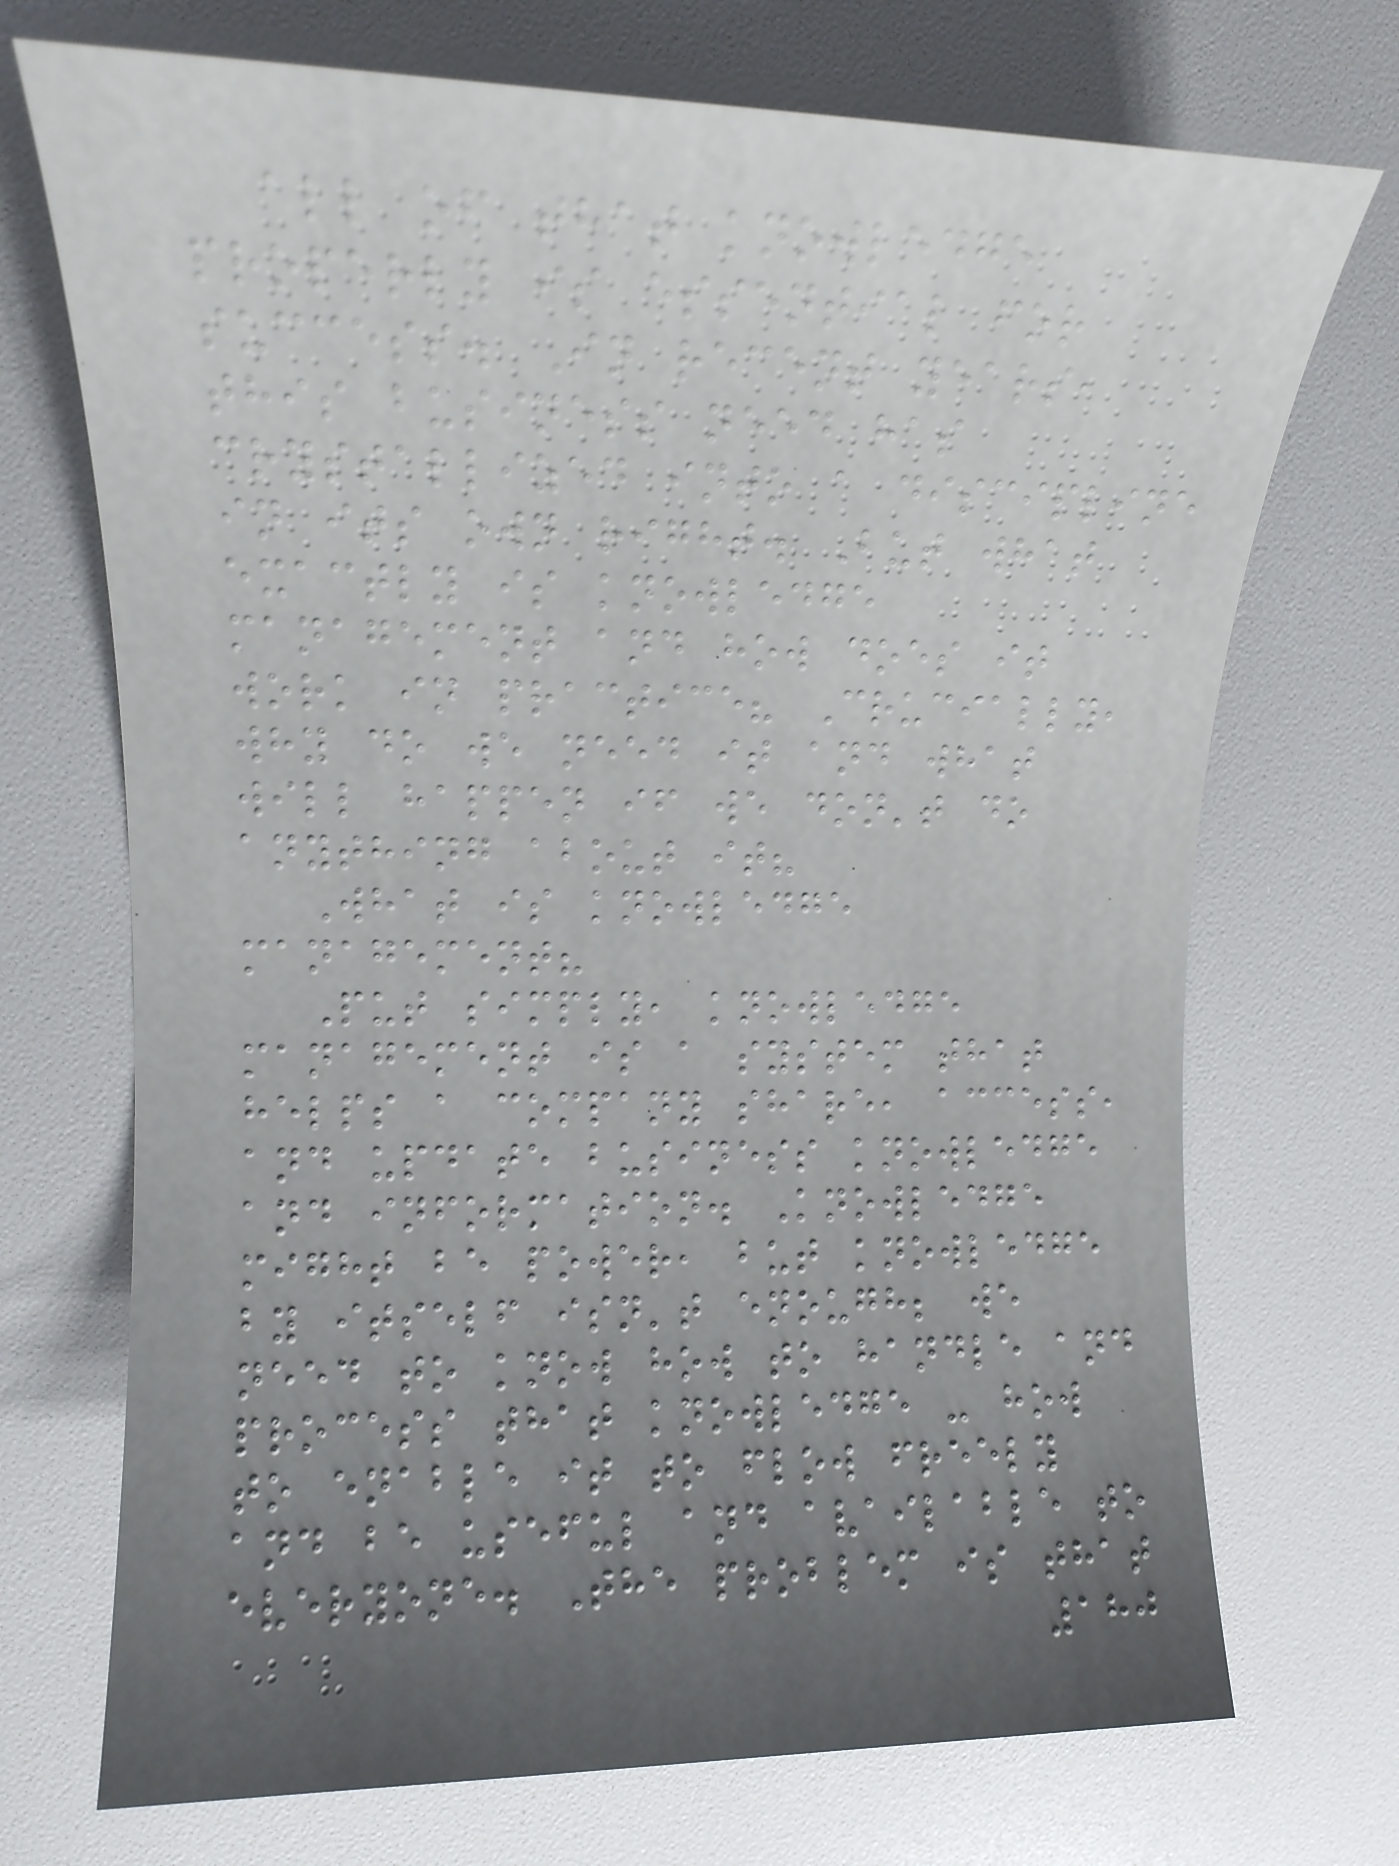all of that knowledge
properly is essential for
success. In recent years,
this business need has
crystallized into a discipline
in its own right. But what
exactly is knowledge
management and how does it
work in practice? Crucially,
why do we need it and what
will happen if we don't do
anything about it?
What is knowledge
management?
Put simply, knowledge
management is a system that
helps a company share, access,
and update business knowledge
and information. Knowledge
might be power, but knowledge
by itself isn't enough; we
need to know how to handle and
process that knowledge - how
to enable it to flow freely
and be useful and available to
everyone. The problem is that
180
